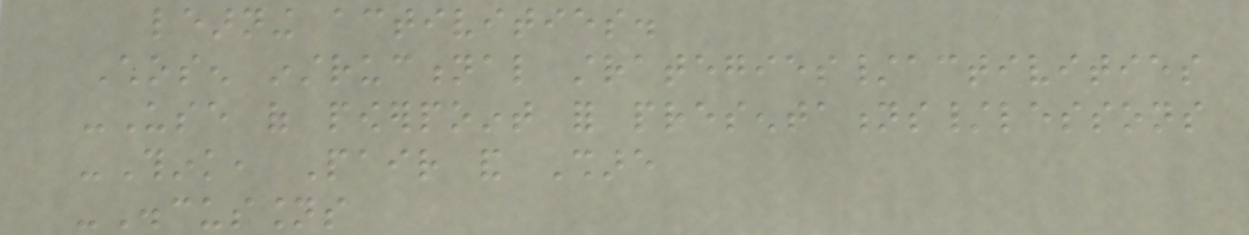learning activities.
Chosen instructional strategies/activities
-Use of powerpoint for presentations/lessons
-Think, Pair and Share
-Discussions
